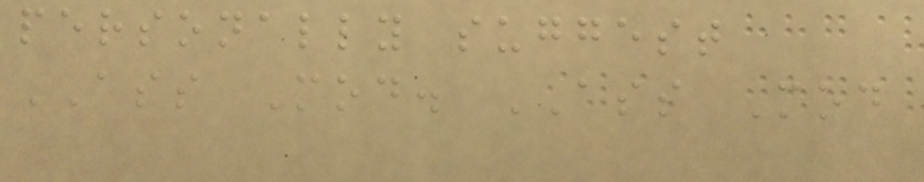personally suggest
ASS Mod. ASS Mod
